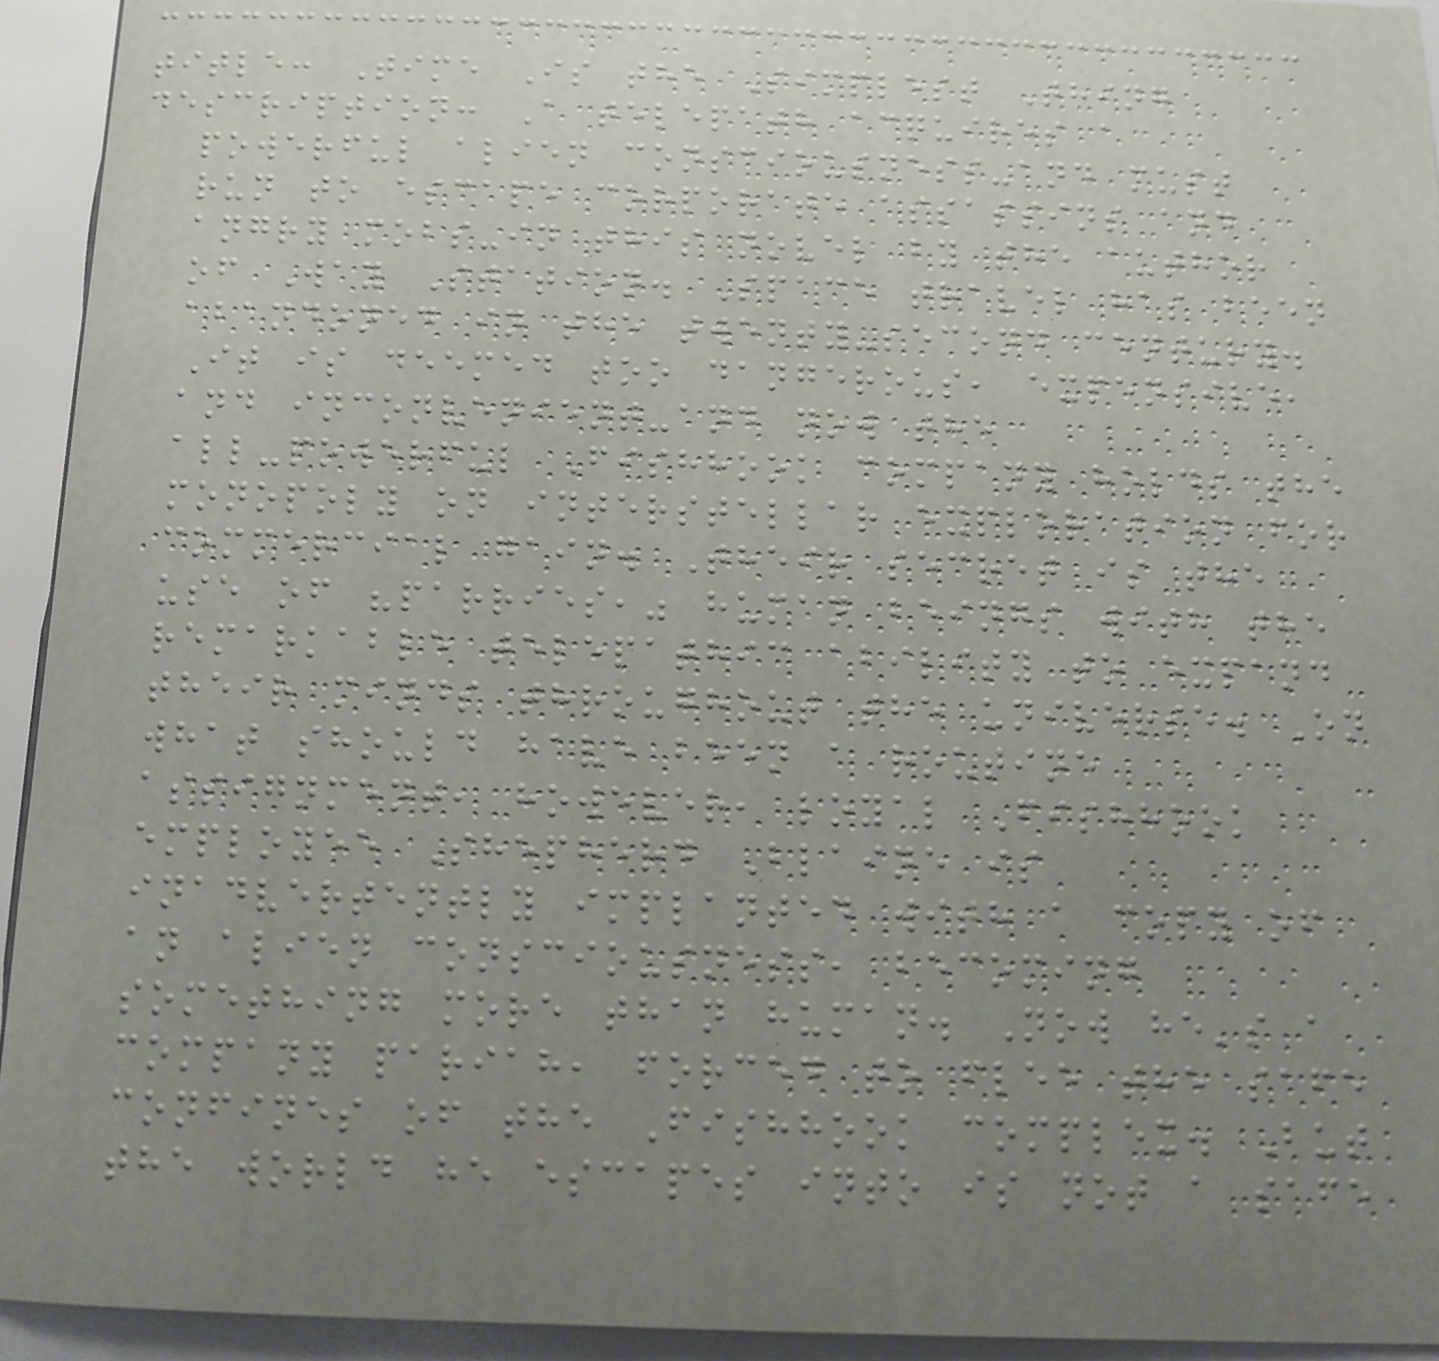title: Time Is the Simplest Thing
description: A telepath acquires a
powerful alien consciousness-and must
run to escape corporate assassins and
angry mobs-in this novel by the author
of Way Station. Space travel has been
abandoned in the twenty-second century.
It is deemed too dangerous, expensive,
and inconvenient-and now the
all-powerful Fishhook company holds the
monopoly on interstellar exploration for
commercial gain. Their secret is the
use of "parries," human beings with the
remarkable telepathic ability to expand
their minds throughout the universe. On
what should have been a routine
assignment, however, loyal Fishhook
employee Shepherd Blaine is
inadvertently implanted with a copy of
an alien consciousness, becoming
something more than human. Now he's a
company pariah, forced to flee the safe
confines of the Fishhook complex. But
the world he escapes into is not a safe
